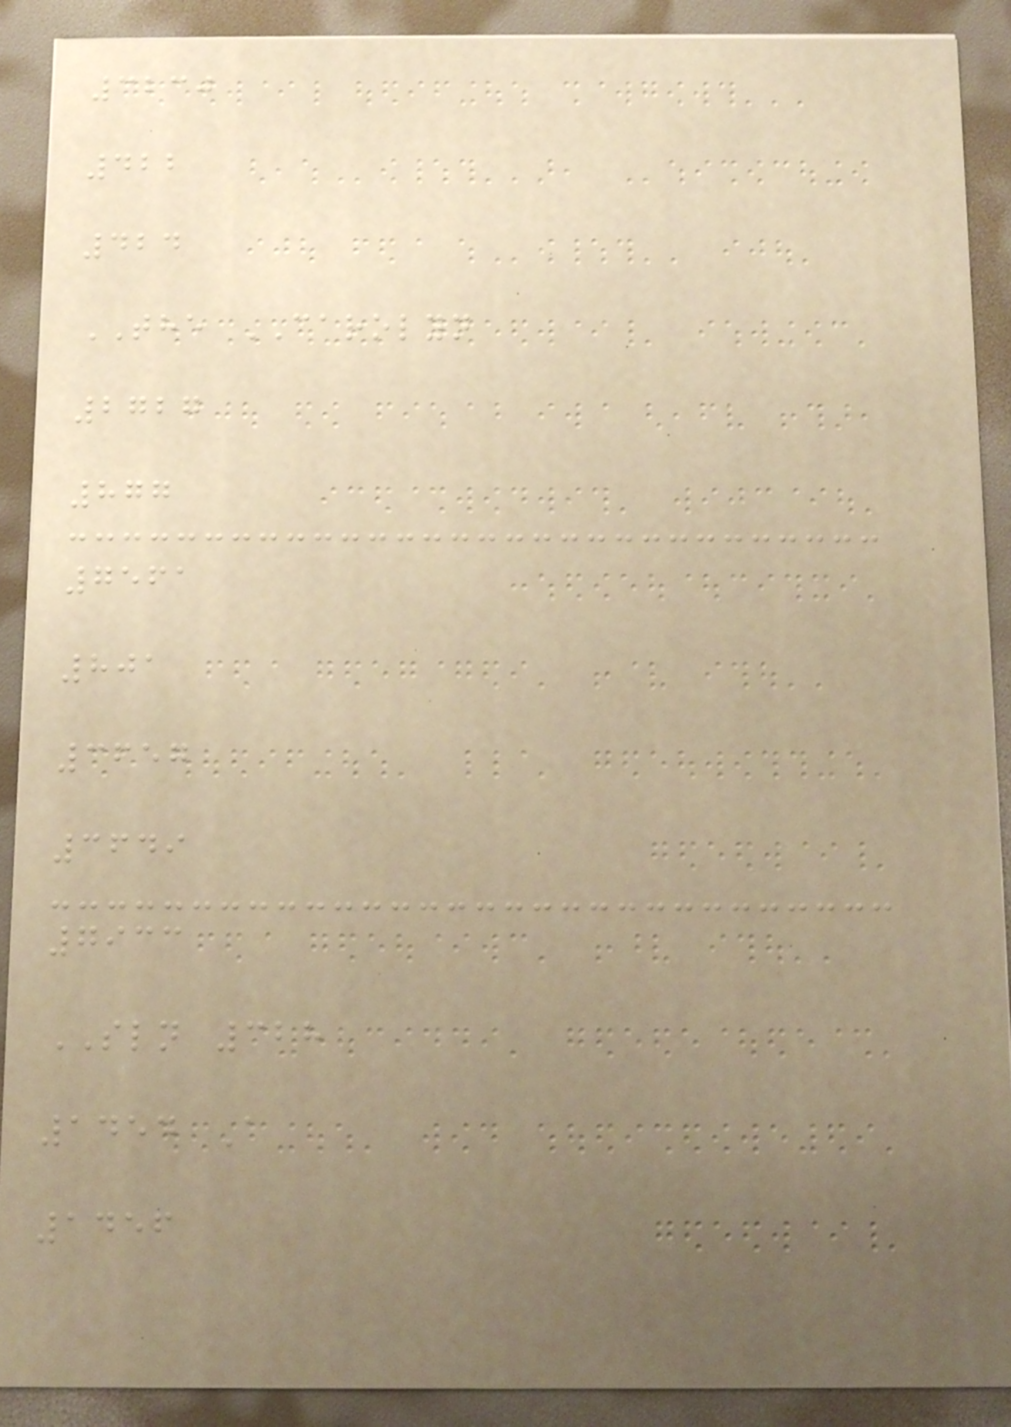3230
422
424
THE CAROLYN
2727
877
7561
801
3657
3649
7933
SLN 328
1454 A
1456
